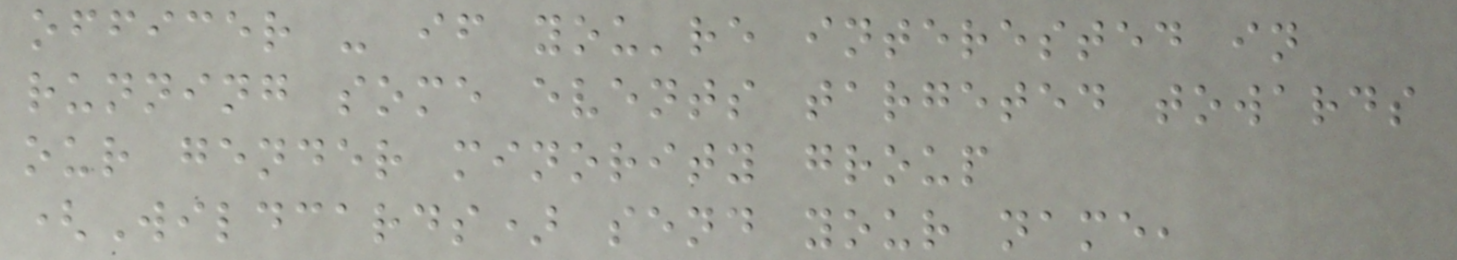officer - if you're interested in
running some events targeted towards
our gender minority group
(Wildcards) send your name,
